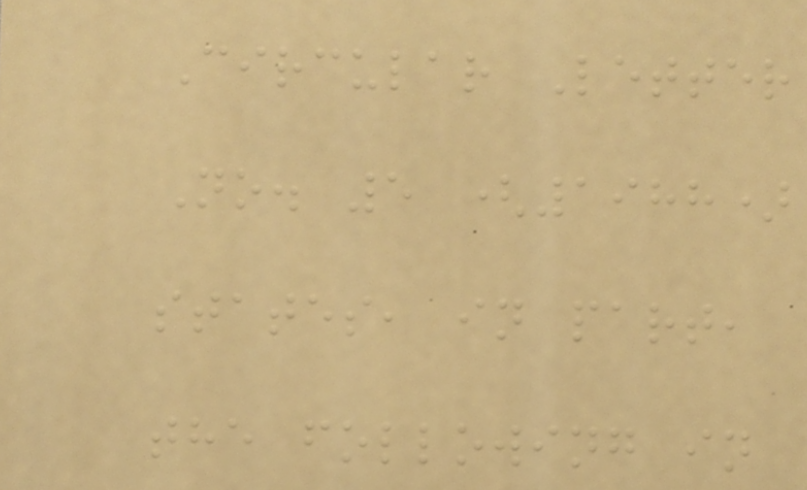Circular Letter
No. 5 (1988)
states, in part,
the following in
